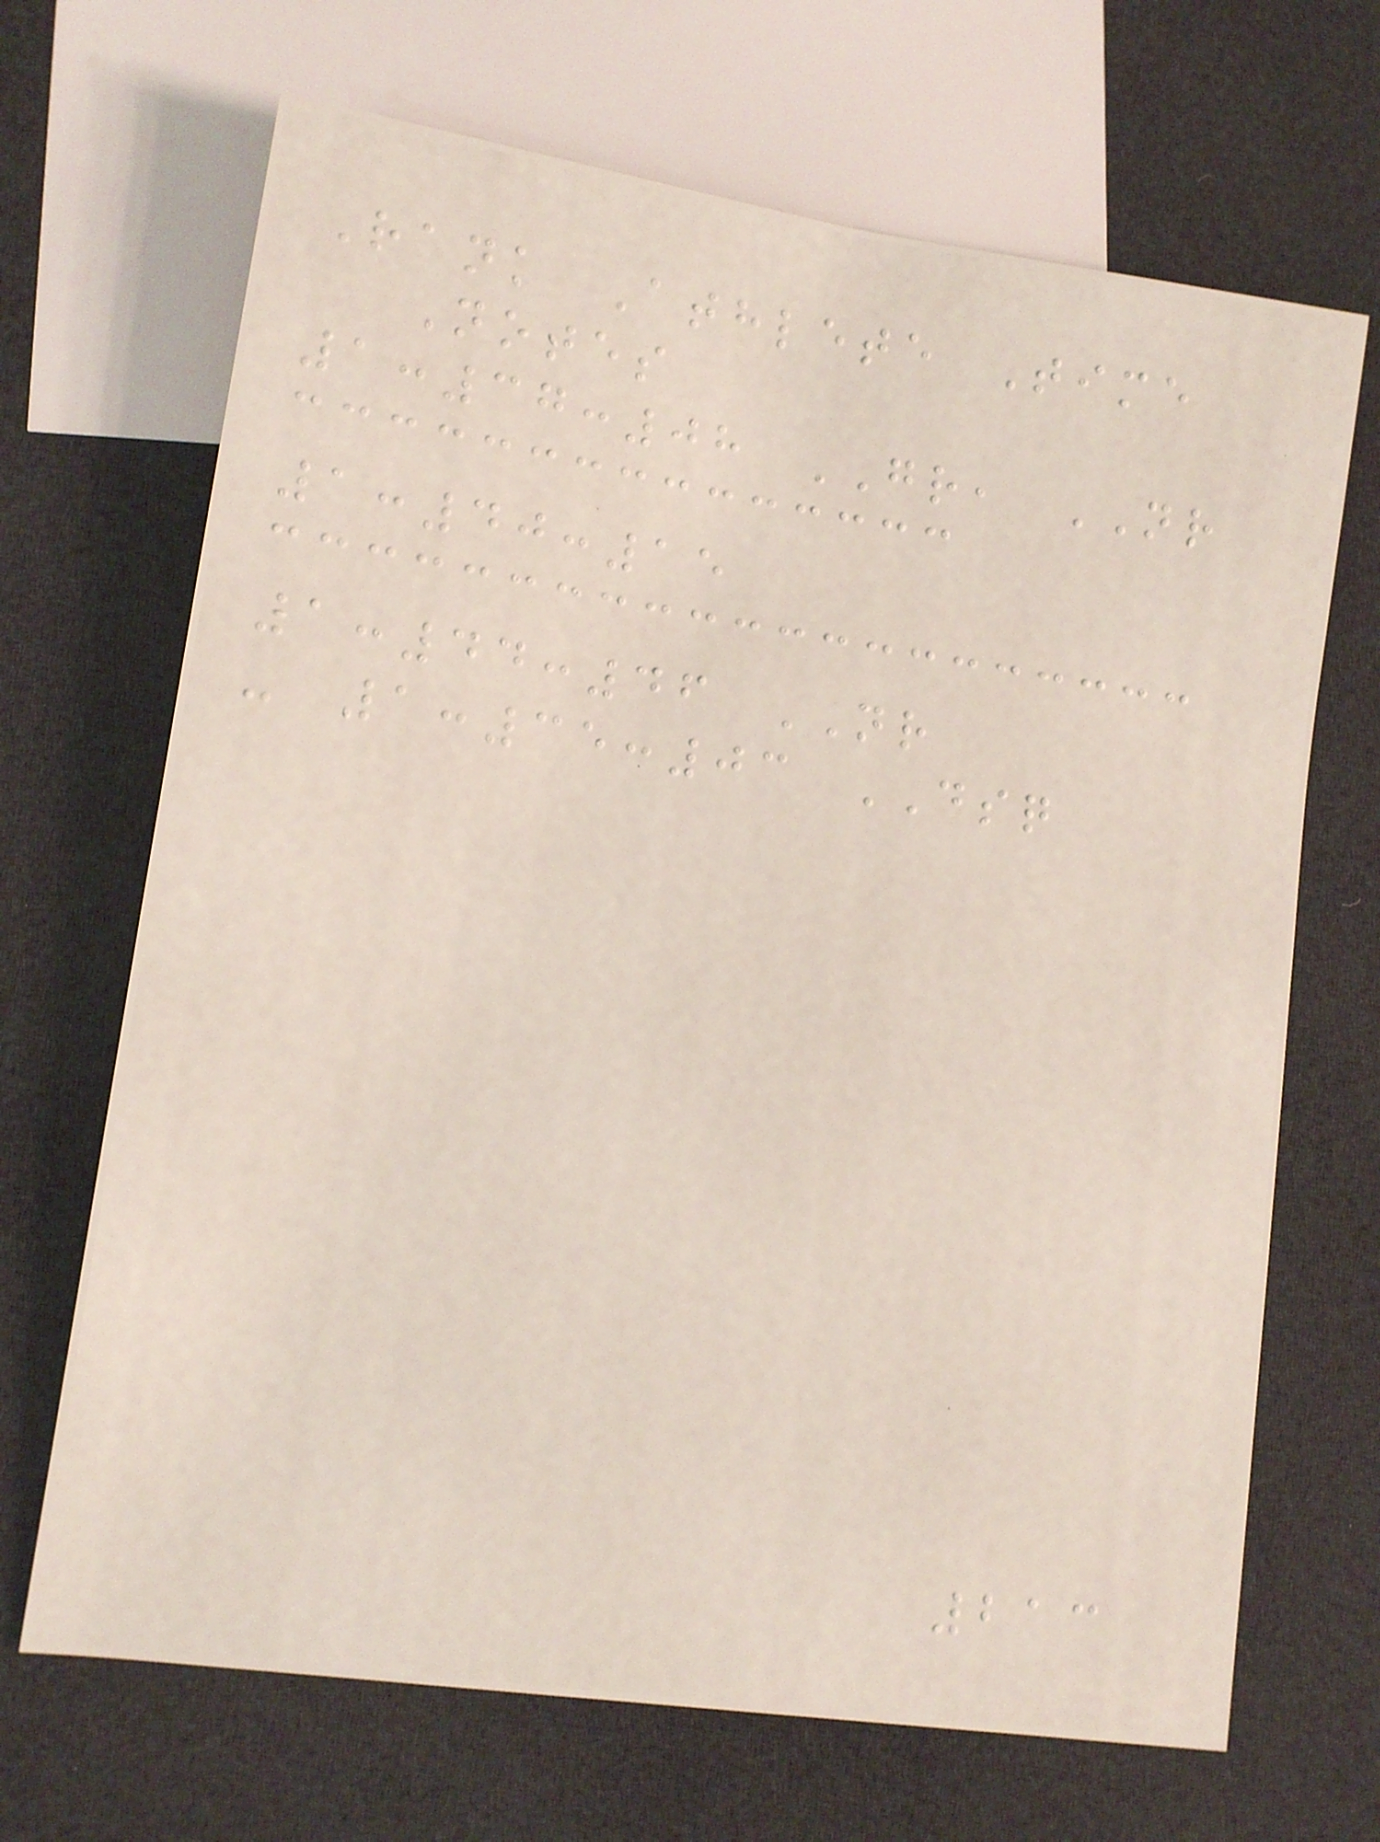Rank Athlete Time
Notes
1:37:08 GR, NR
1:40:15
1:44:46 NR
- 1:35:03 DSQ
213
